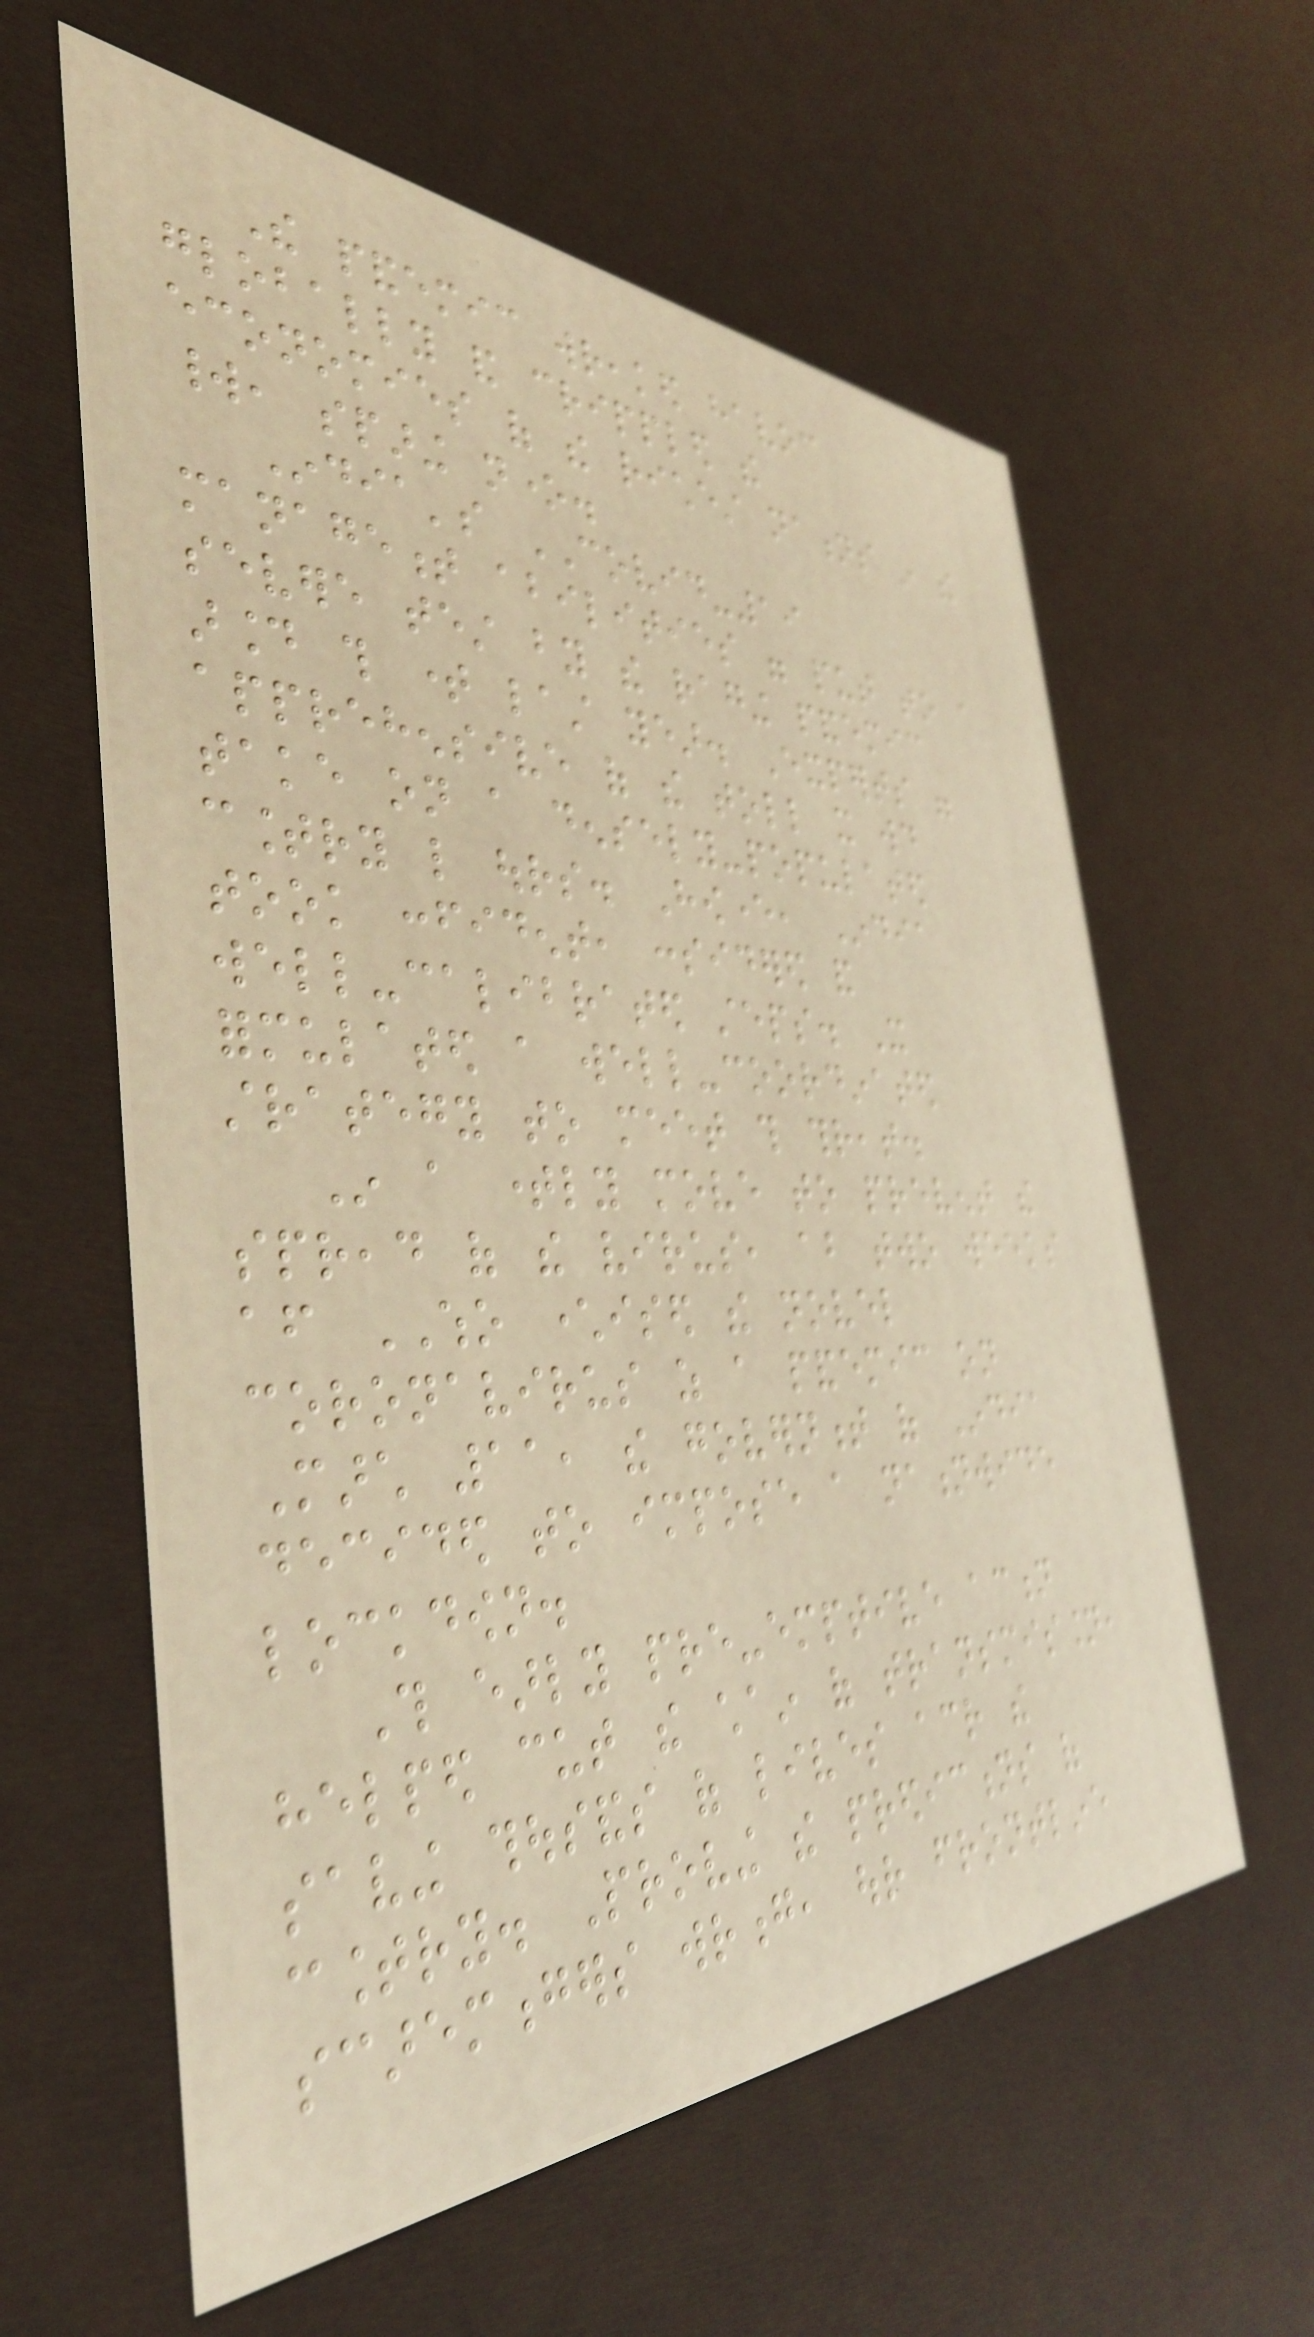The pandemic wreaked havoc
globally and crippled the
economies of the richest nations in the
world, sparing none.
India's COVID-19
management abilities were put to a
severe test by the raging pandemic
around this time last year. Experts were
apprehensive of the toll it would
take on a densely-populated
country like ours. However, India
took confident, considered and
well-calibrated steps. It
formulated a well-coordinated
strategy to meet this threat.
In a timely move to prevent the
spread of the virus, about two weeks
after WHO characterised the novel
coronavirus as a pandemic on
March 11, the government of India
decided to impose a nationwide
lockdown.
This early pre-emptive action
helped cut the chain of transmission,
saving thousands of lives across the
country. Proving the predictions of
scaremongers wrong, our frontline
